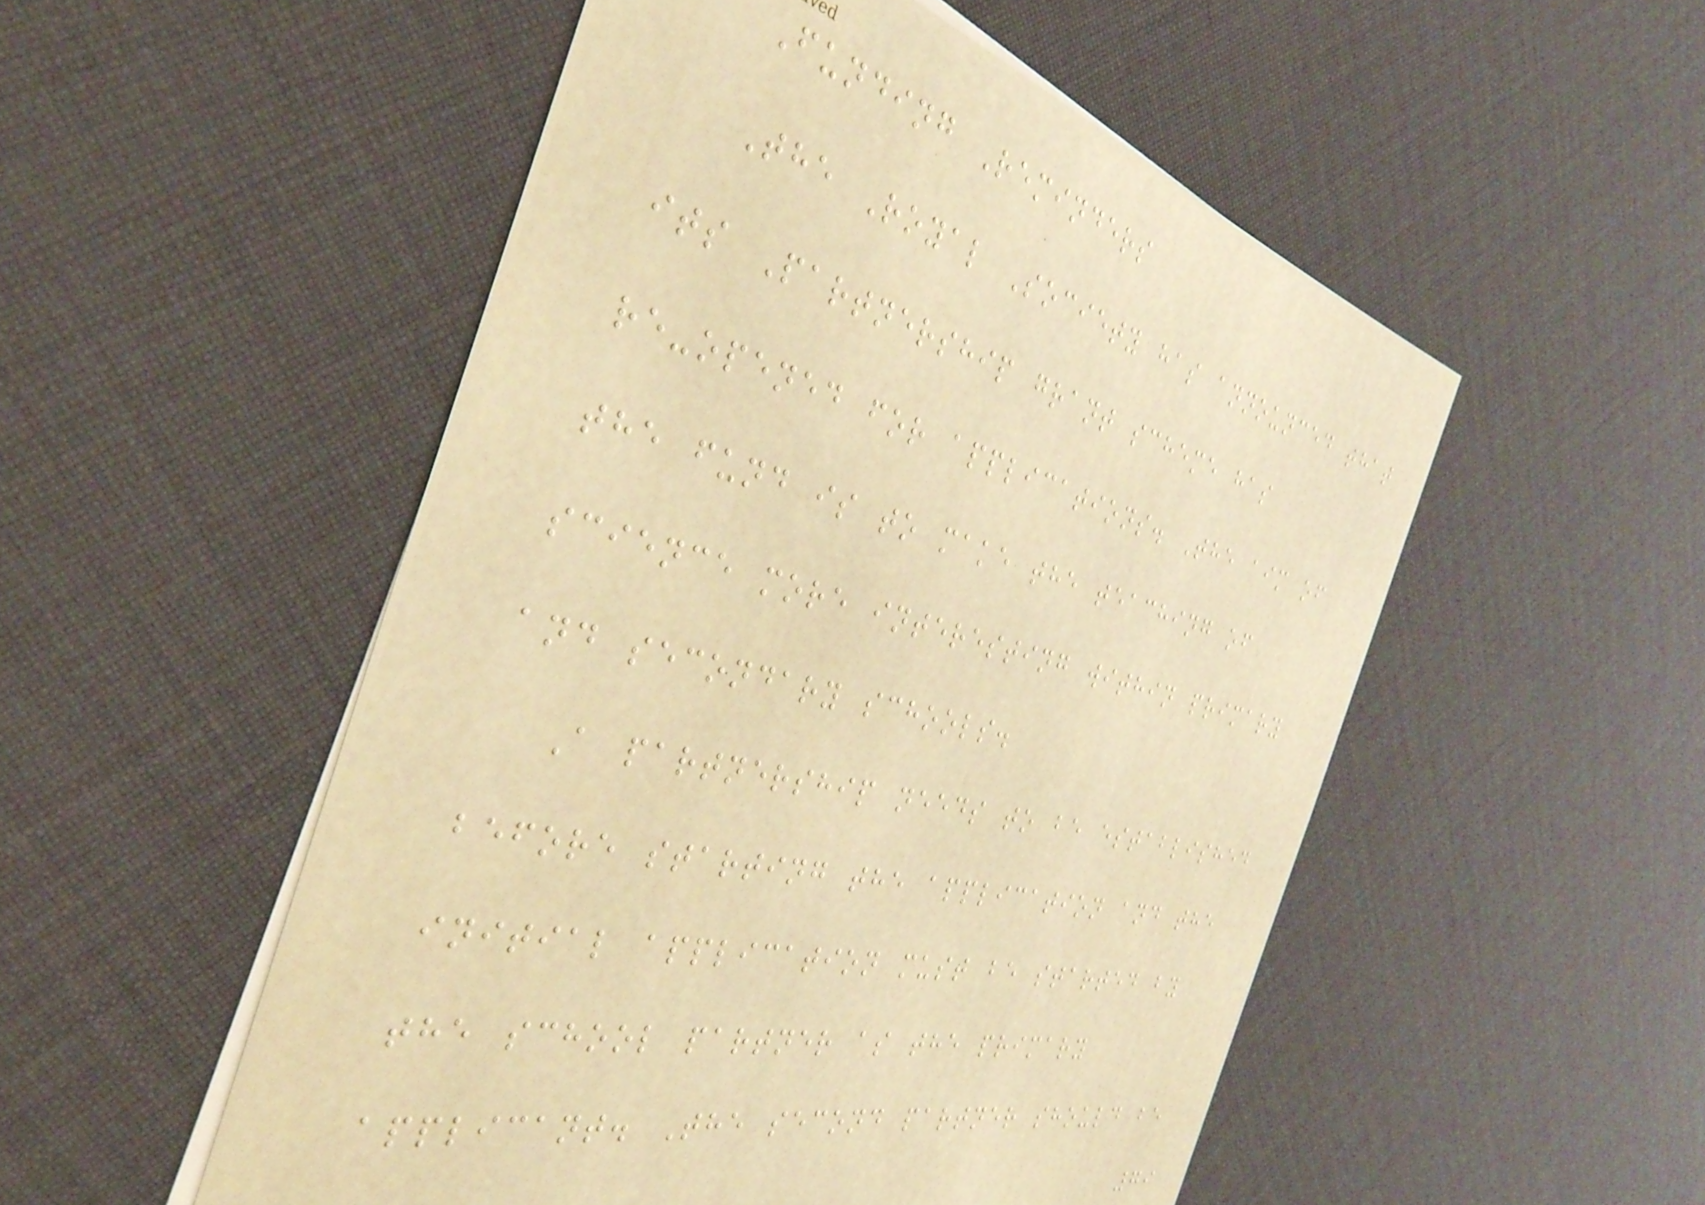Funding Reminders
The Royal Society has announced that
its Partnership grant scheme has
re-opened for applications. The aim of
the fund is to make the teaching of
science more interesting within primary
and secondary schools.
A partnership needs to be established
before starting the application and the
initial application must be started by
the school partner as the primary
applicant. The second partner should be
79
